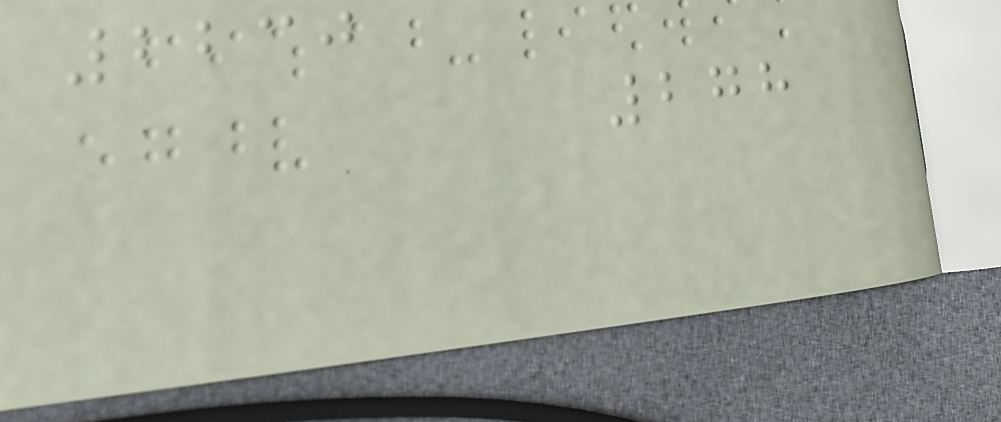2230
278
